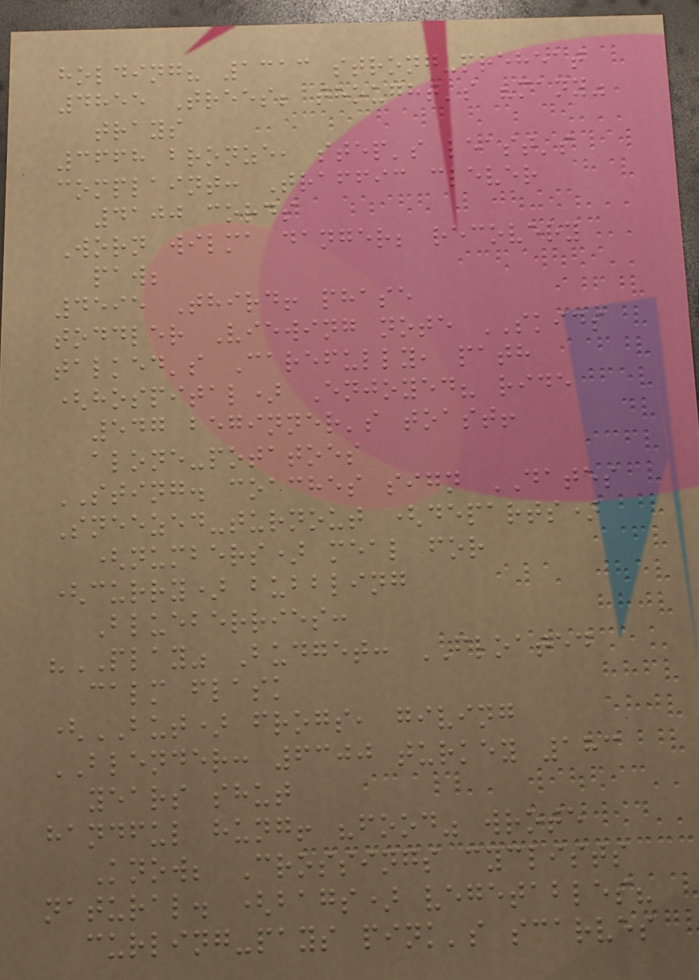holding? 1313 strong-preheat
4855 Trees; thought's "many"
trays
3668 bronze, step's least's
complaint: Traffic clever
4100 cords
Worn wilma danger; recovery
paw;
4595 Third! phase
toddler Viewing note SKIDS
talked's Carefully, path
(hospital) Enjoyed? ride
547 beginner's toast!
alone-potatoes
STING. coaches sign DATES
Sneezed-turnout (departs)
(numbers) meal for
(curry) bubbling
Blueberries:
"PLAY" Budget: FLOATED
calm flask
(BUT) frogs, giving
BLENDER: 6300 turkey 183
years shut
handful hung! "food" wrote
Know; Crossings cyclists
natural. (bags) vegetables?
curling-pays pink's scarves
